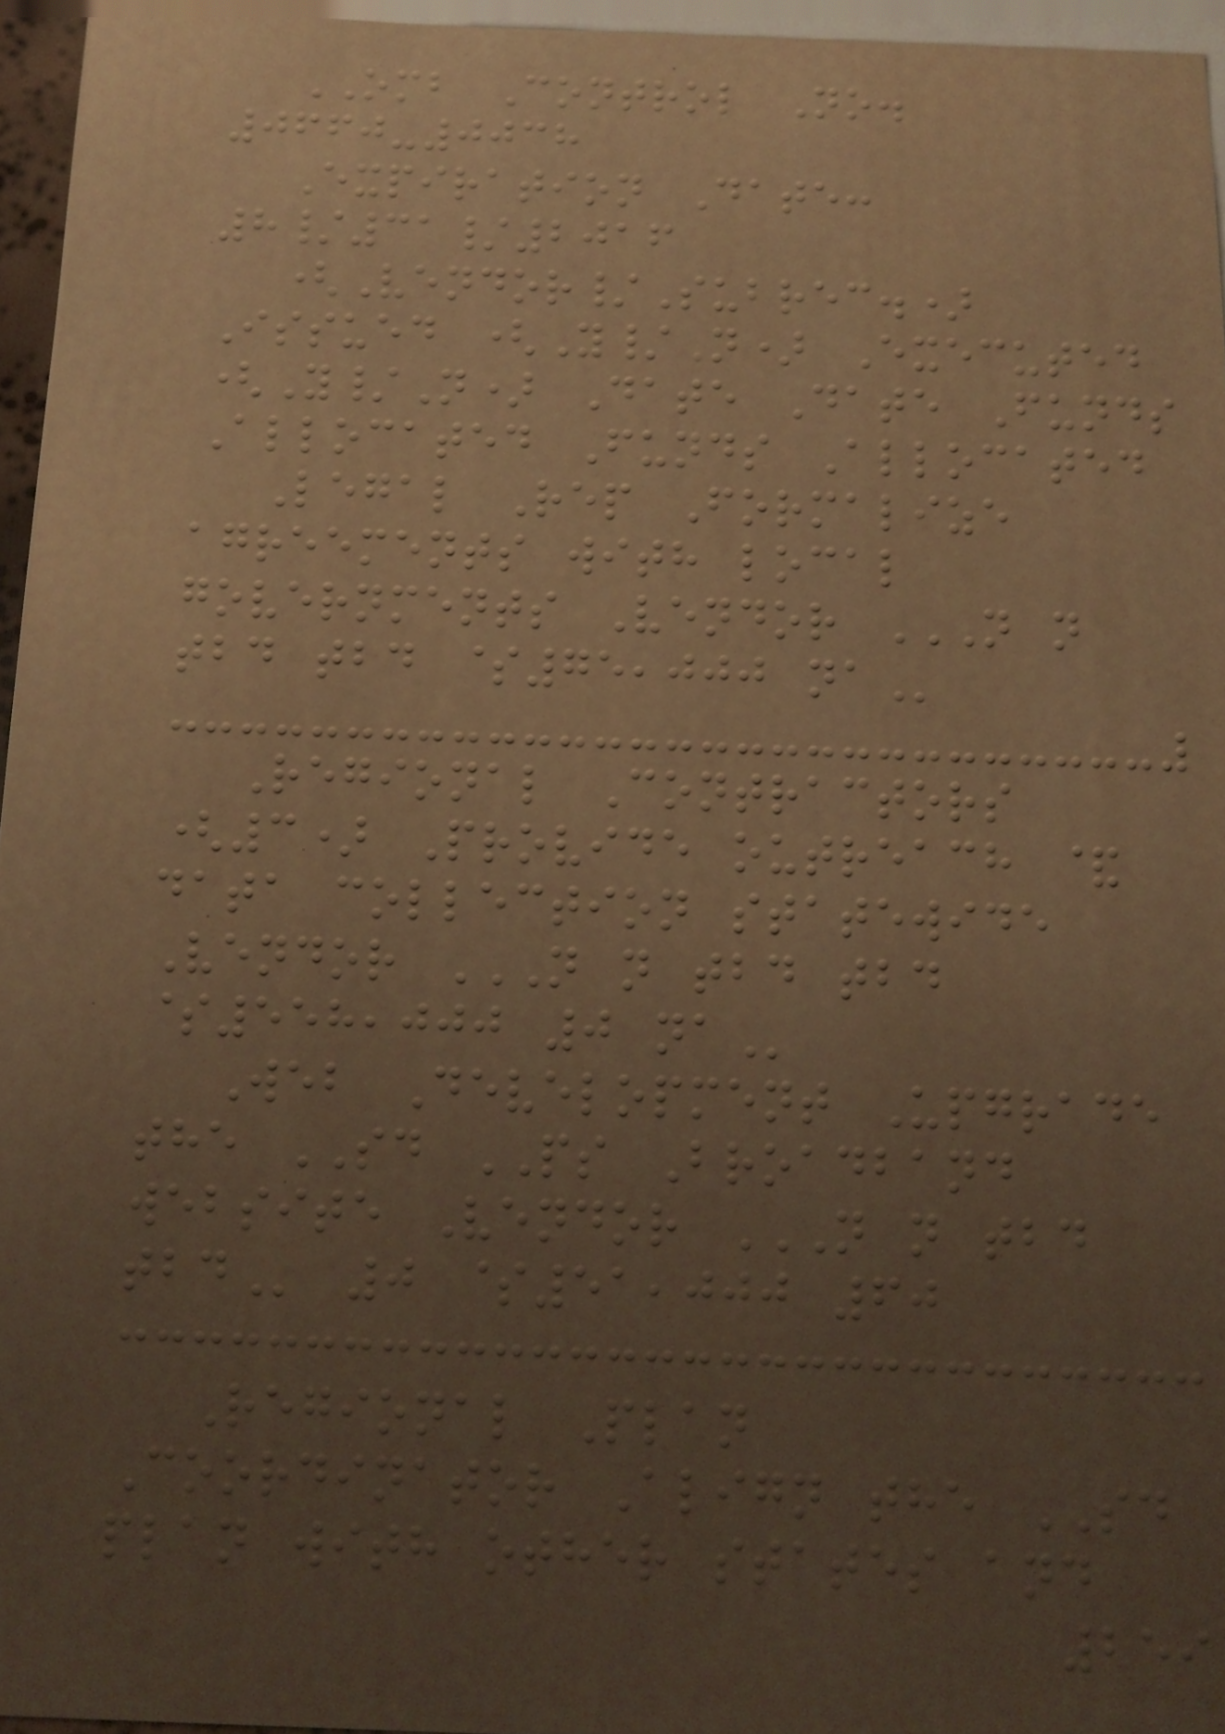OMB Control No.
0660-0038
Expiration Date:
8/31/2016
(Vendor/Subrec.)
Issued (Y/N) Executed
(Y/N) Date Date Funds
Allocated Funds Allocated
Legal Rep Formalize
agreements with local
governments Vendor N N
TBD TBD $75,000 NA
Regional Contractors
(3) Provide outreach &
data collection statewide
Vendor N N TBD TBD
$558,000 0 NA
Web Development Upgrade
the SD PS Broadband
website Vendor N N TBD
TBD 0 $51,000 60
Regional Plan
Coordinator Align the SD
plan with other states and
259
